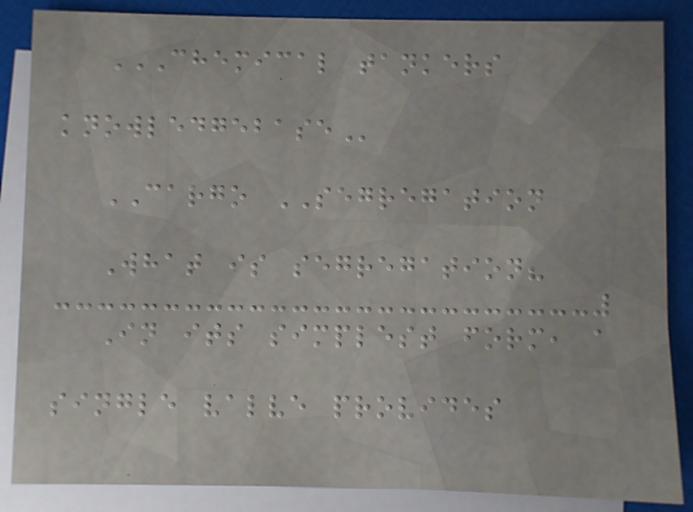CHEMICAL TANKERS
KNOWLEDGEBASE
CARGO SEGREGATION
What is segregation?
In its simplest form, a
single valve provides
